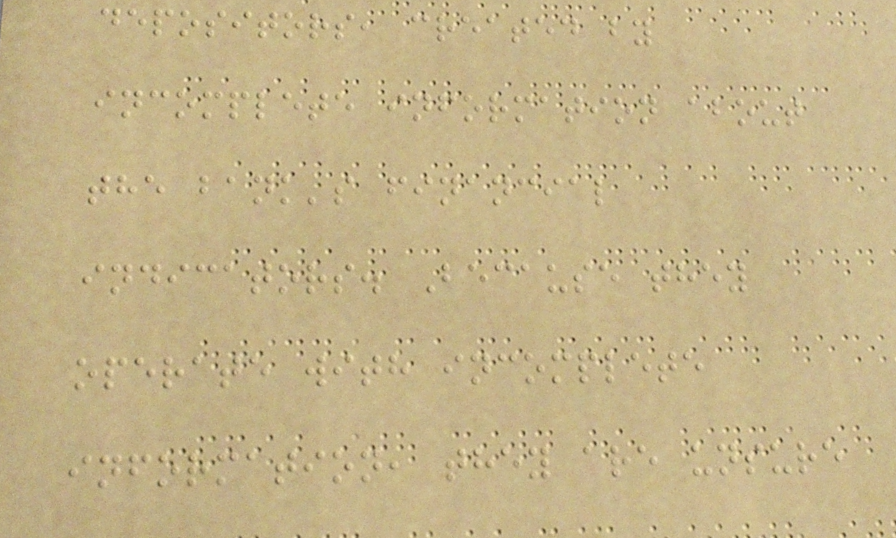depositors, created by
incomplete information about
the bank's financial
indicators. Because they
operate with incomplete
information, they are unsure
